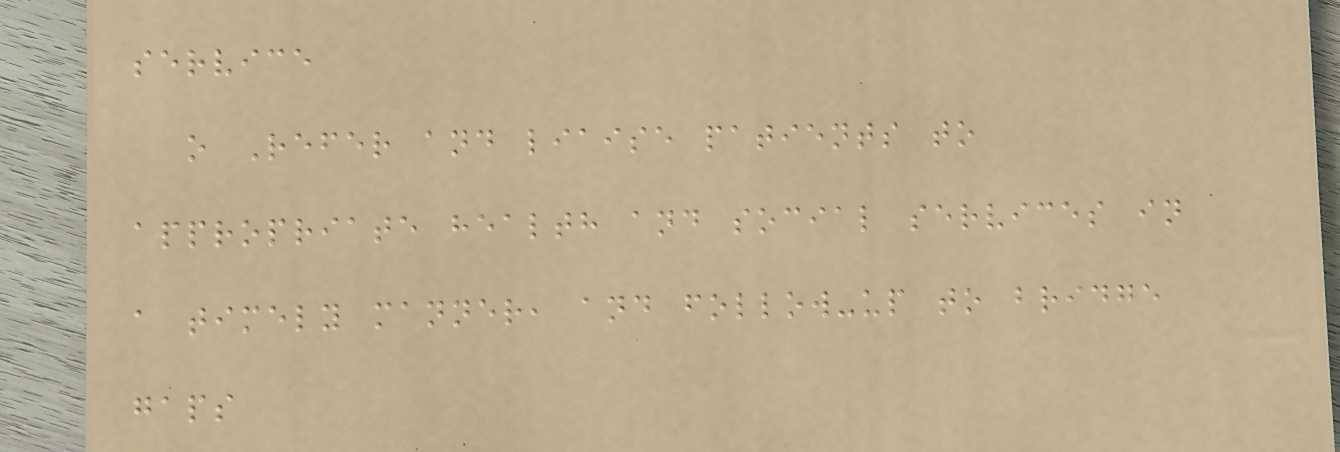service
o Refer and liaise patients to
appropriate health and social services in
a timely manner, and follow-up to bridge
gaps
